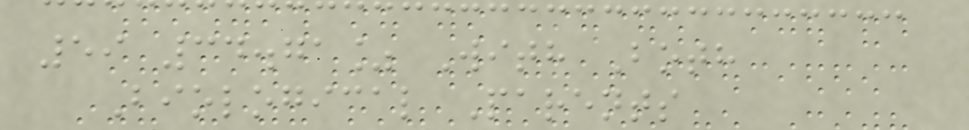59 34.71% With Both
Biological Parents
